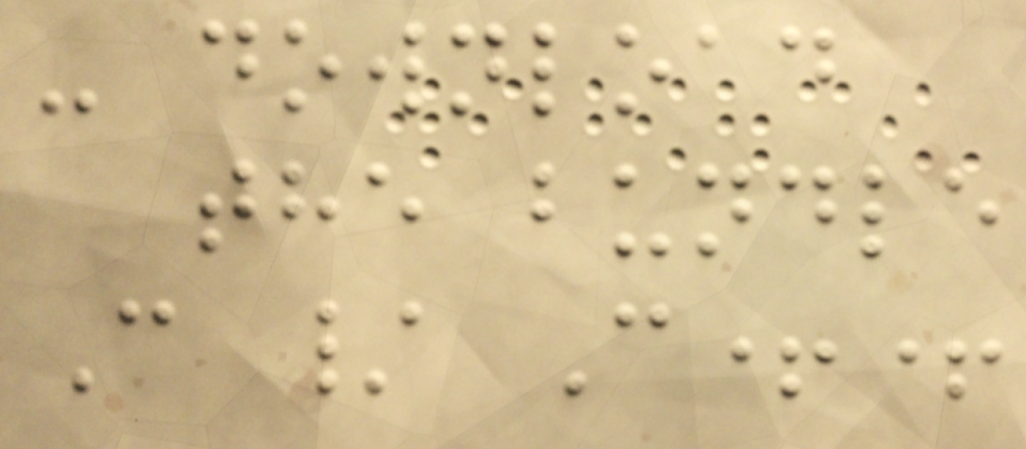- download
the bundle
C / C++
